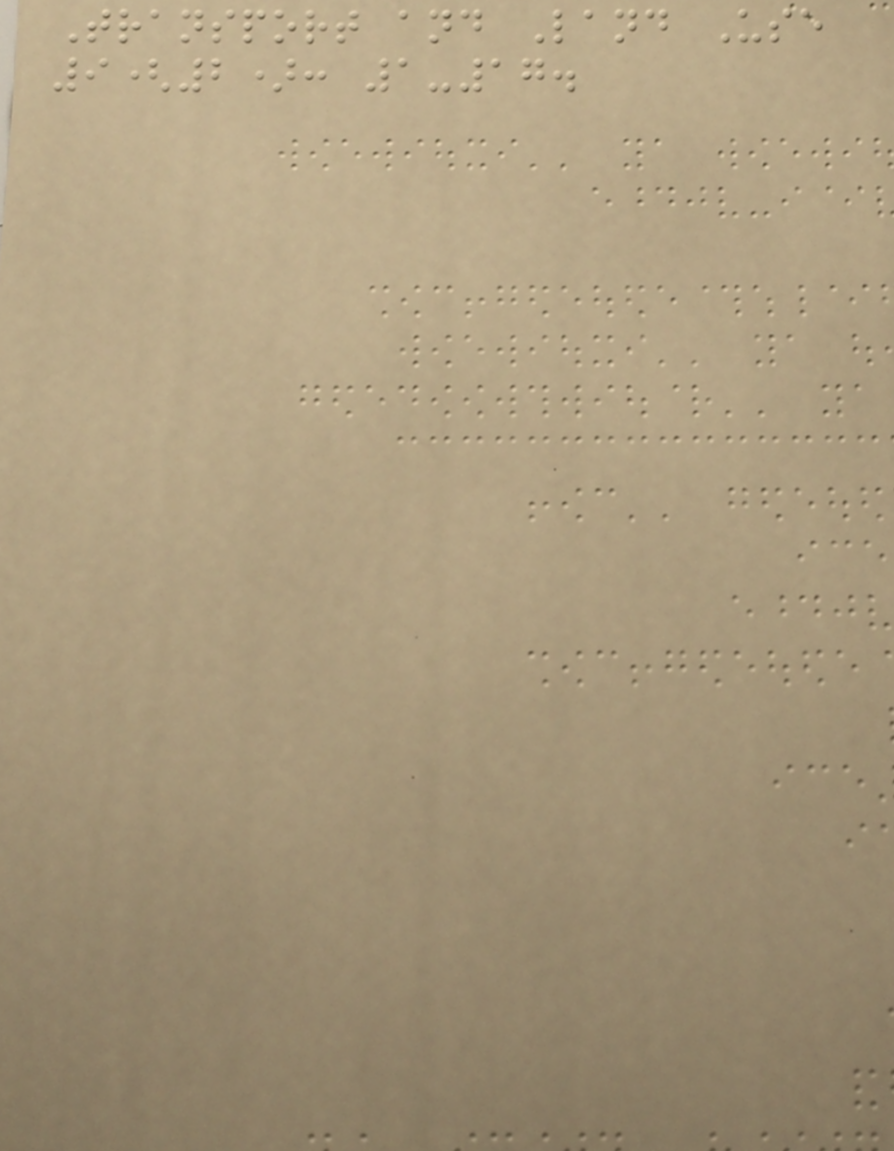Transport and Land Use
9(2): 1-17.
